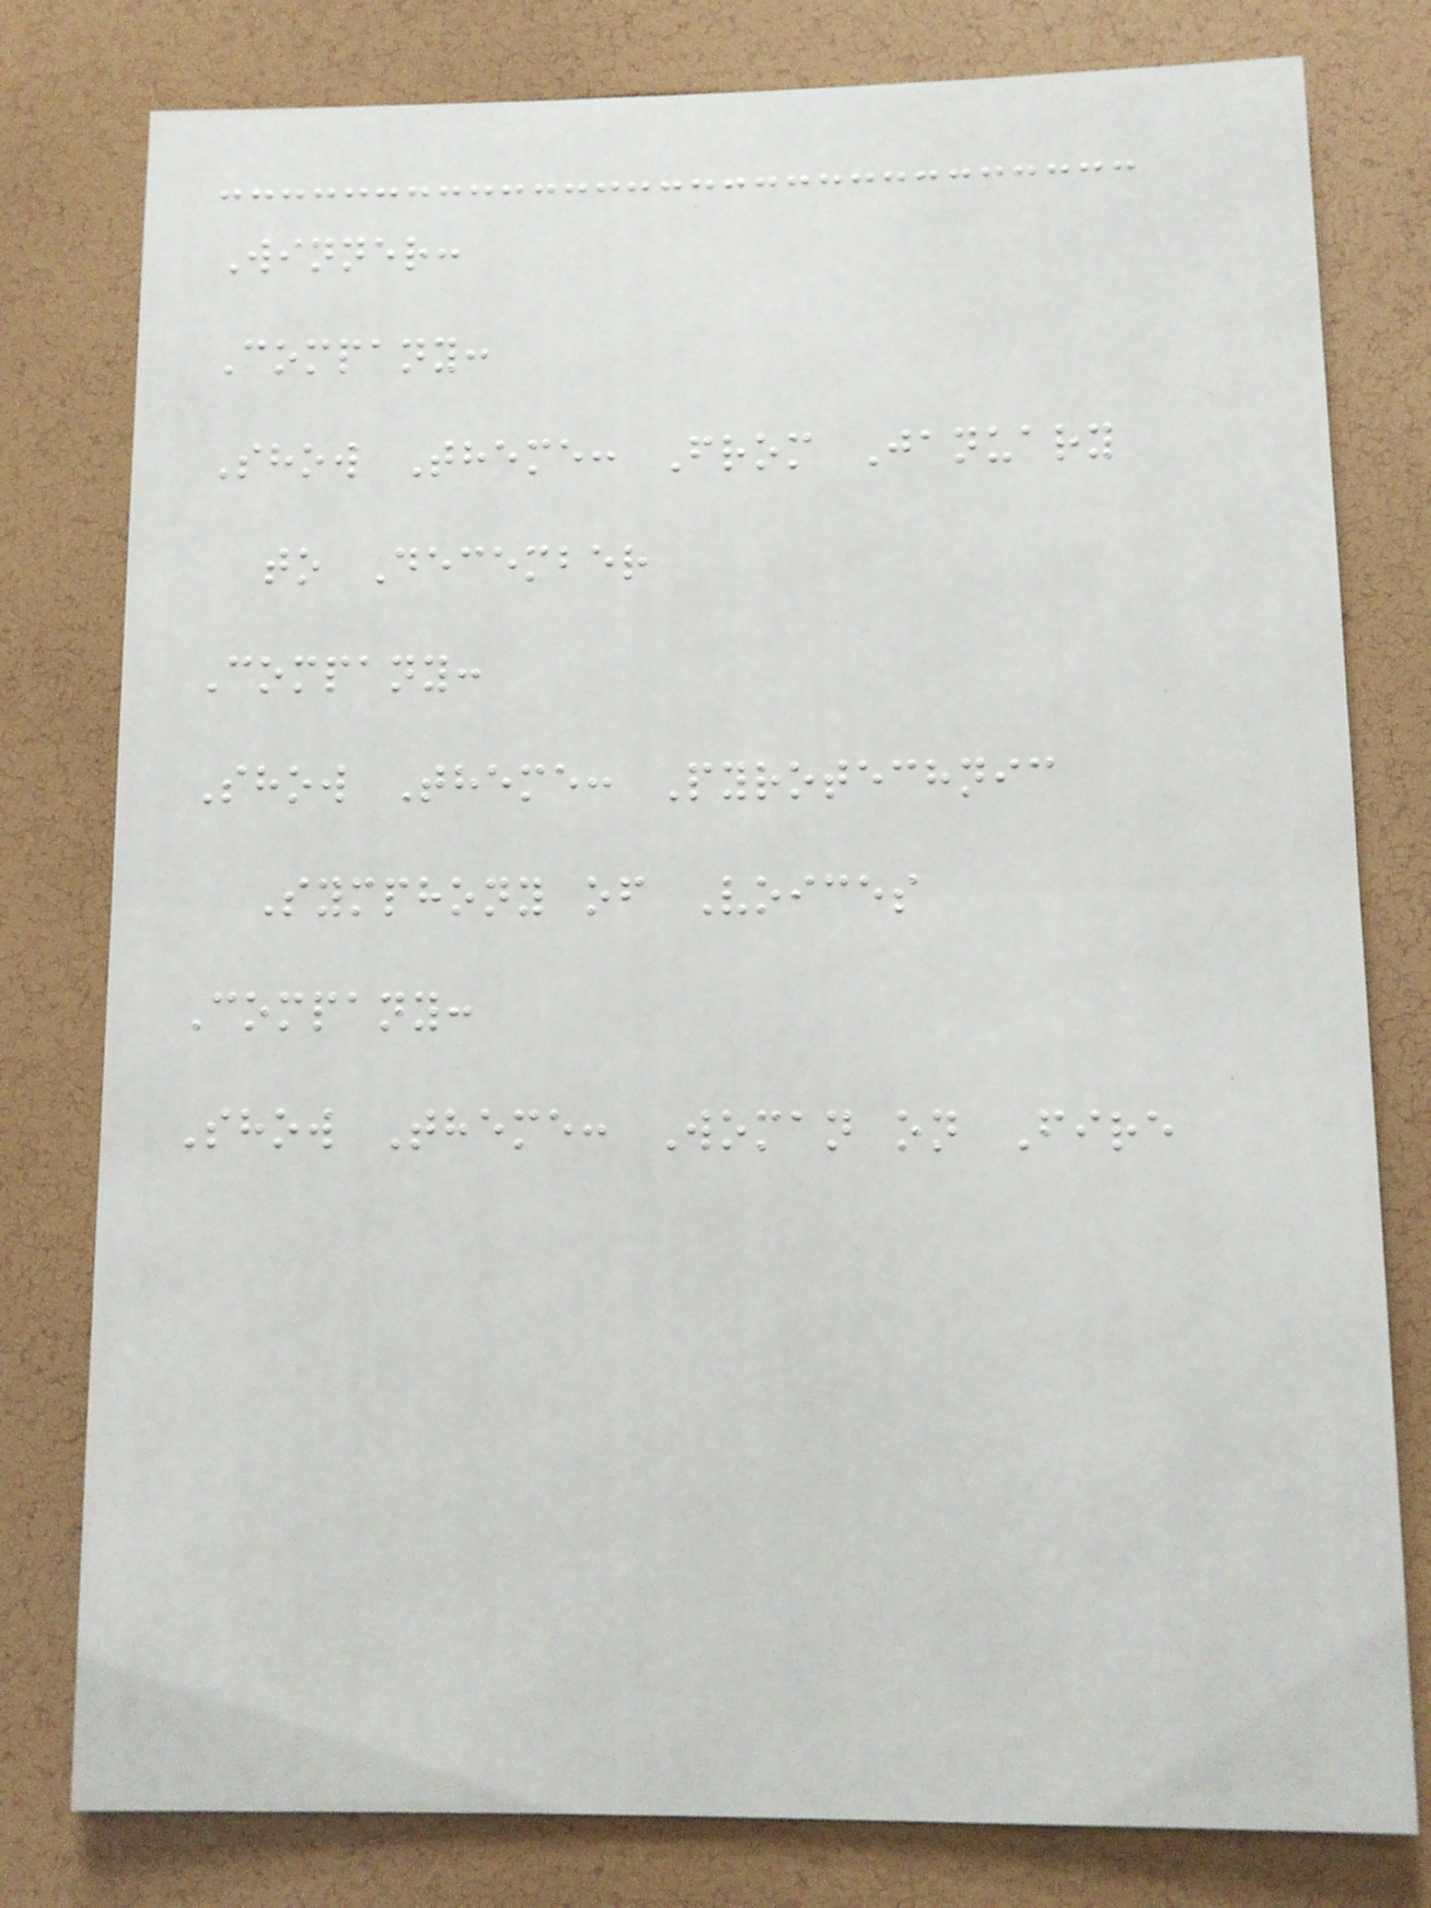Winner:
Company:
Show Theme: From January
to December
Company:
Show Theme: Pyrotechnic
Symphony of Voices
Company:
Show Theme: Woman on Fire
